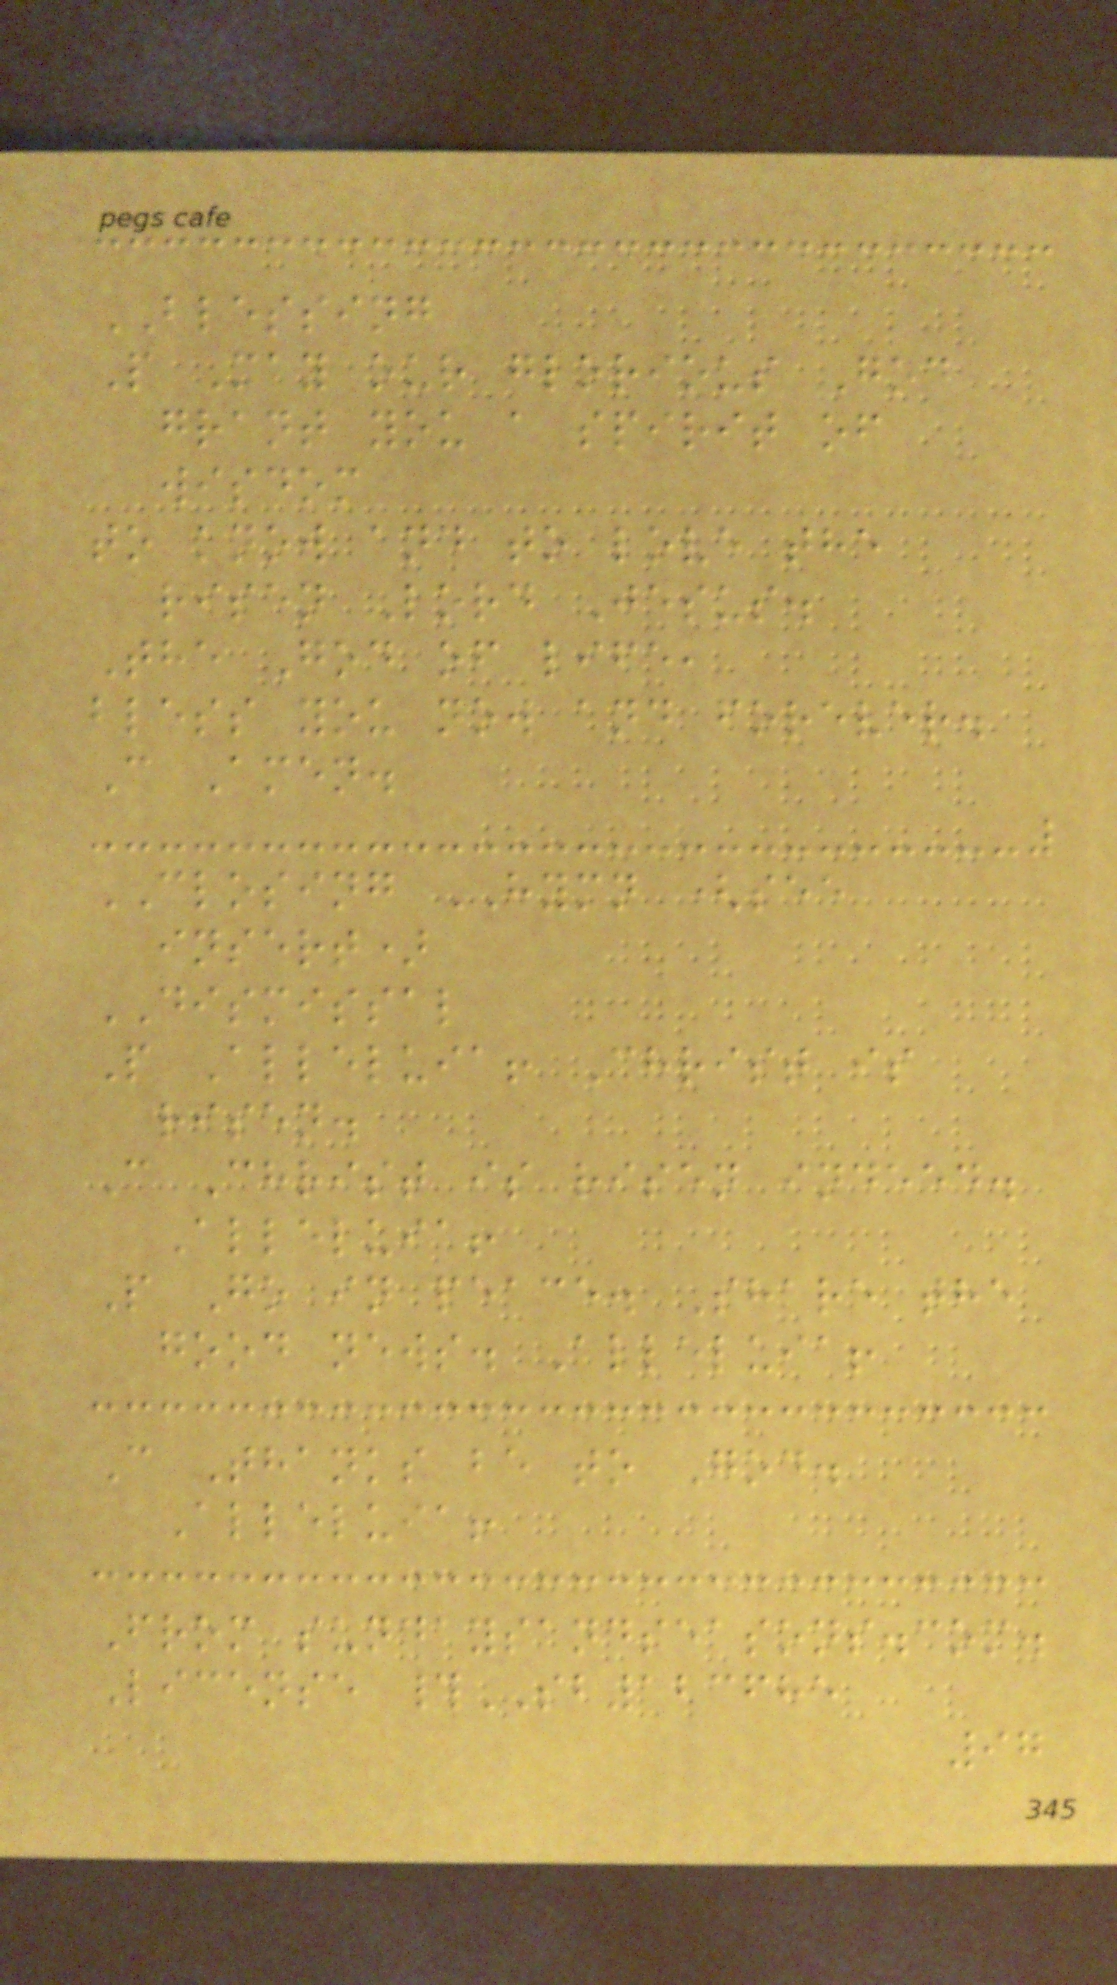BLESSING
P May our glorious God
grant you a spirit of
wisdom
to know and to love the
risen Lord Jesus.
The God of life,
bless you now and forever.
C Amen.
CLOSING HYMN (see
insert)
DISMISSAL
P Alleluia! Christ is
risen.
C Christ is risen indeed.
Alleluia!
P Go in peace. Share the
good news. Alleluia!
C Thanks be to God.
Alleluia!
From sundaysandseasons.com.
License #SB123685
97
